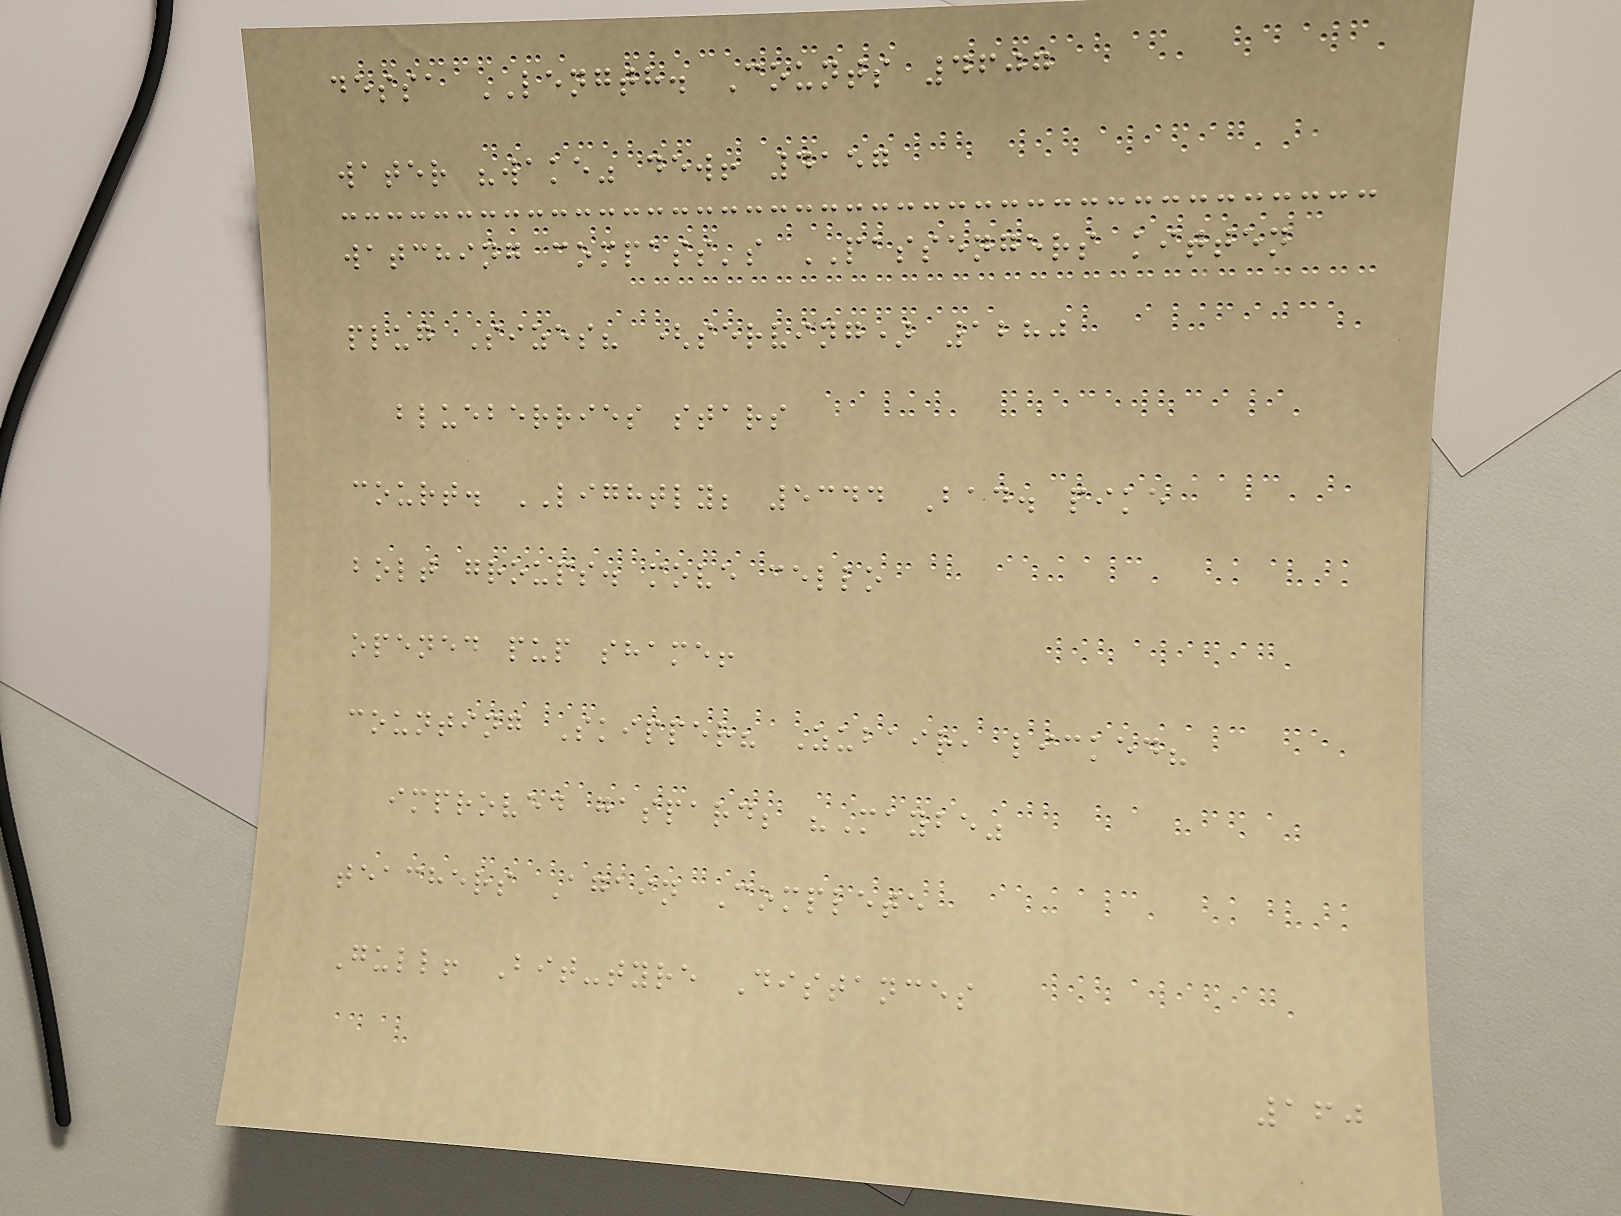dessa LENGTH. Counts 4607
water "wake" dew! 4157
watching compass's PASSENGERS kitten
plug Sizes? (serving) 1280
blueberries stars
court. LIGHTLY; 5344 Bad. pike
bolt groups. move cello
opened pup shame!
counting Skipper? Zubair, licked?
improved gaspard; "Maybe"
teachers Again Complete
Gull! Bit-tyre Distances
160
